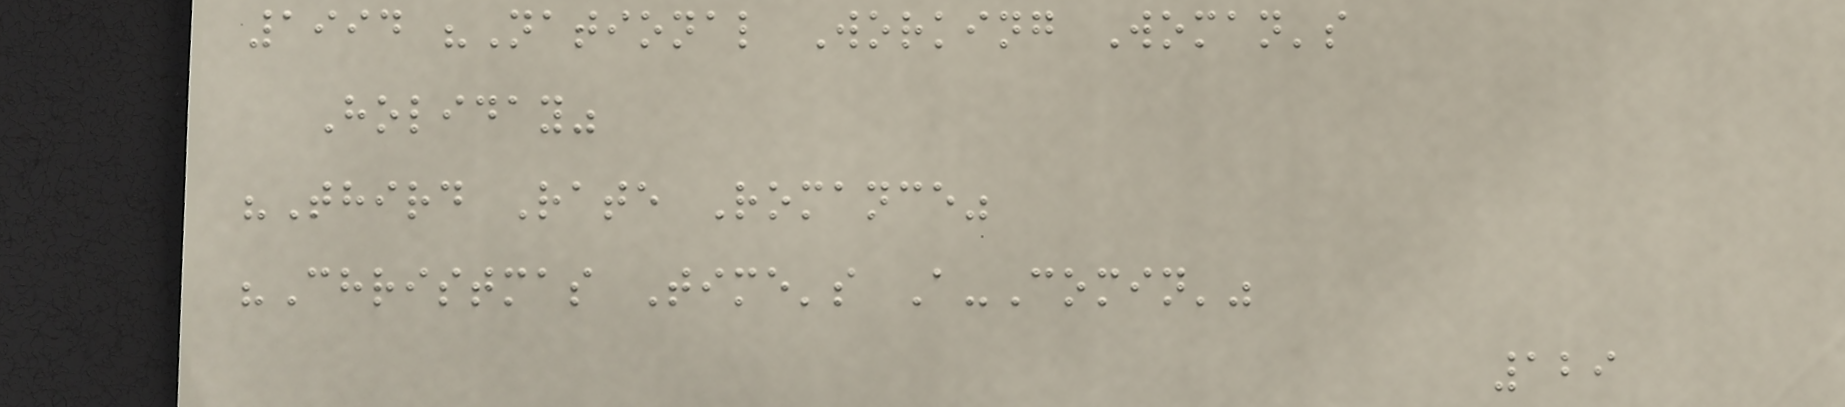1994 "National Working Woman's
Holiday"
"Third Rate Romance"
"Christmas Time's A-Comin'"
129
